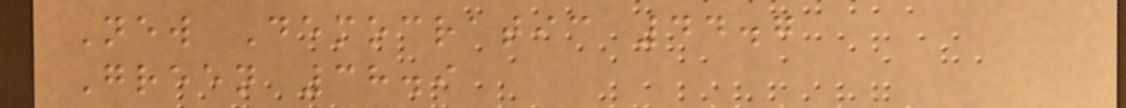New Democratic 44.7
Green 38.9
